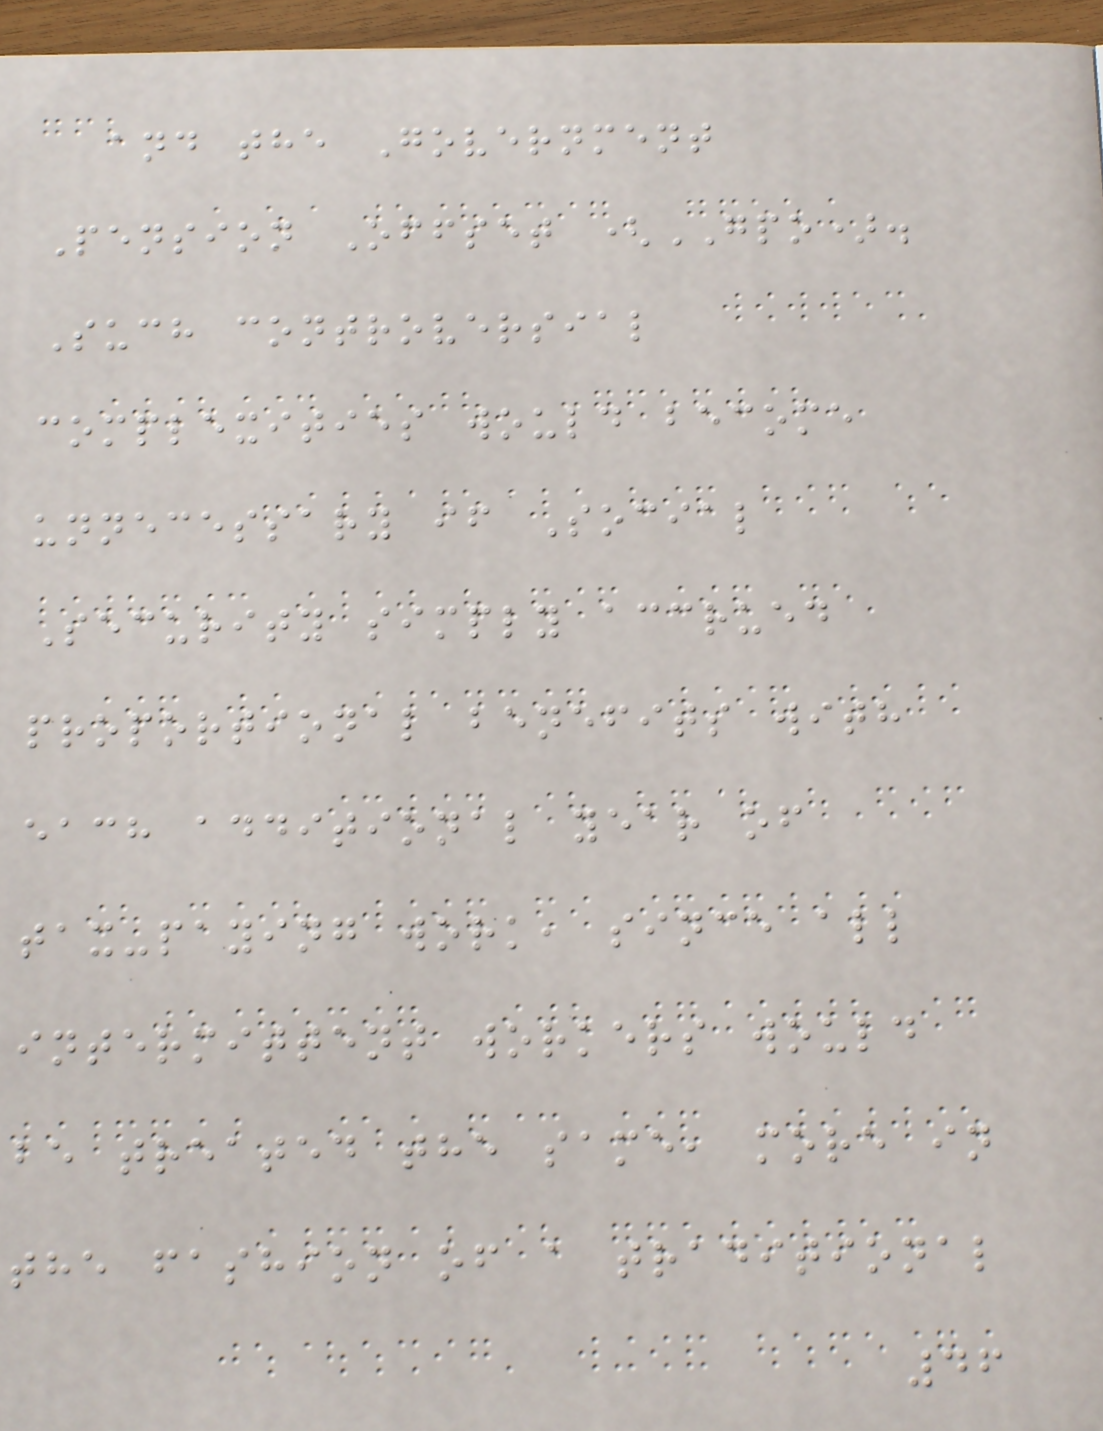and the Government
Pension Offset (GPO).
Such controversial
complexities would become
unnecessary if Social
Security simply accrued
proportional benefits with
each additional year of
tax-paying work, since all
intermittent workers would
be treated the same, more in
the fashion of a traditional
46
